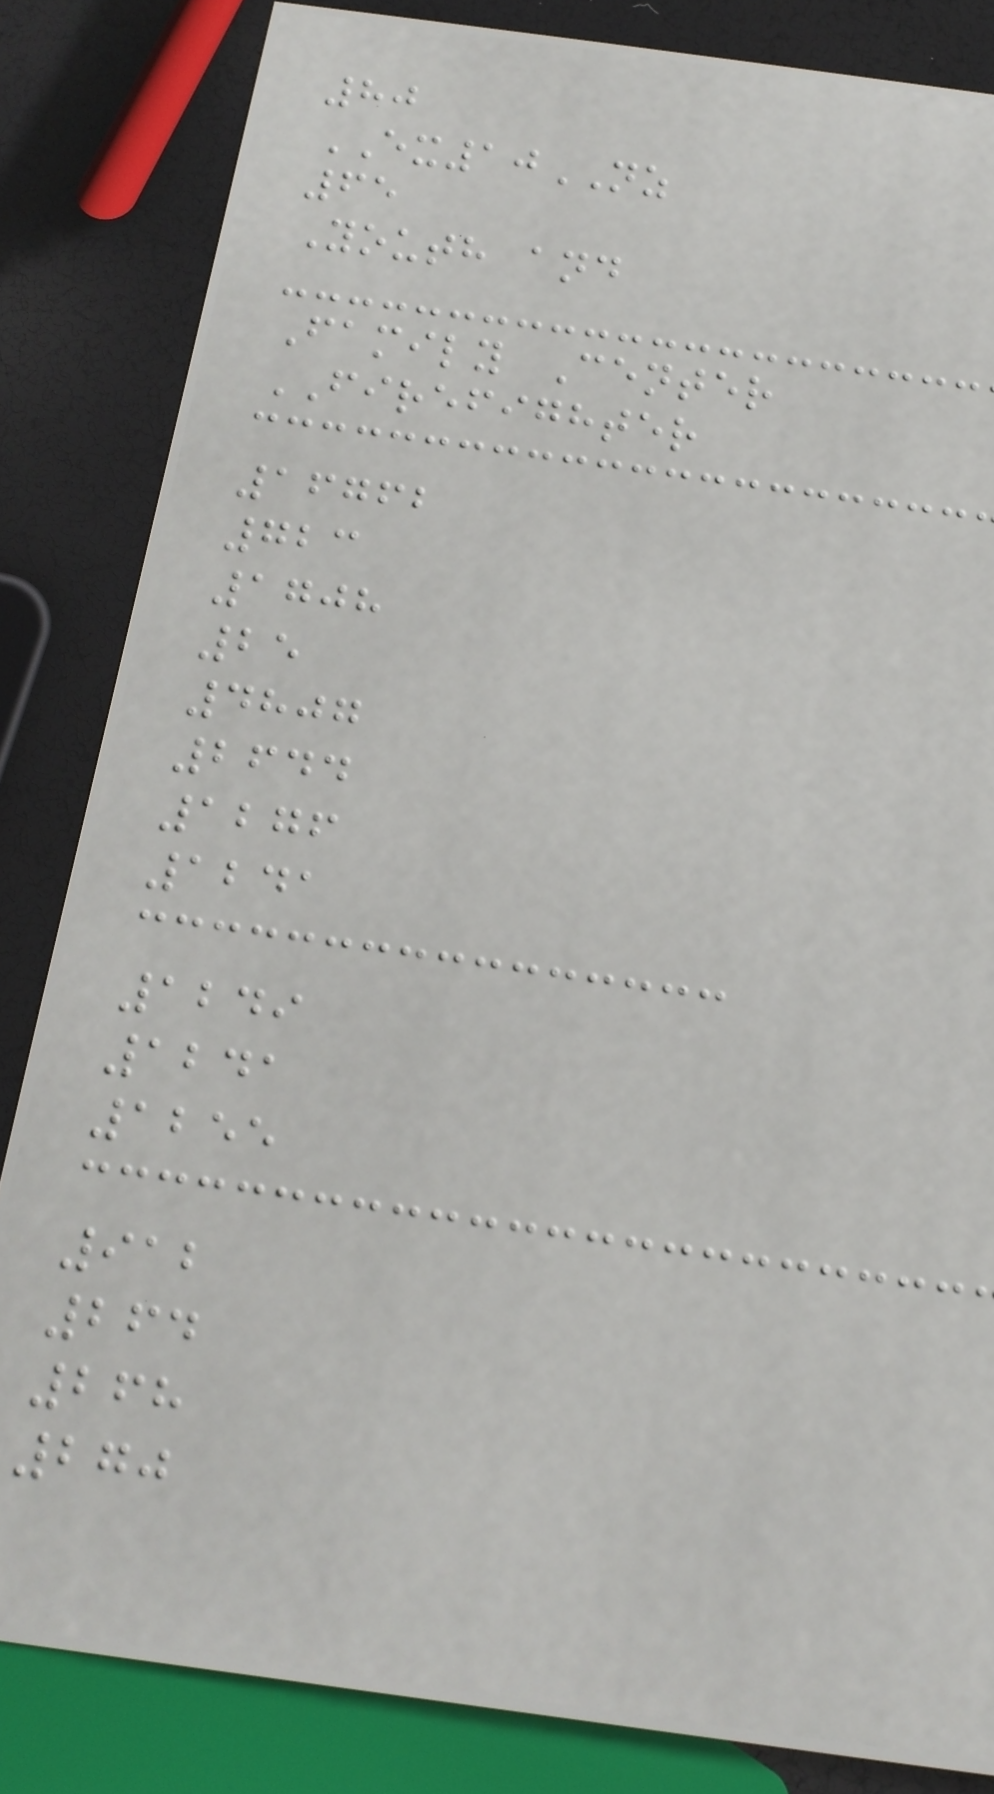80
EX10NZ
65
Youth and
Family Center
FIREFIGHTER
16762
723
1708
25
4807
2644
1276
1241
1249
1241
1255
912
264
268
270
